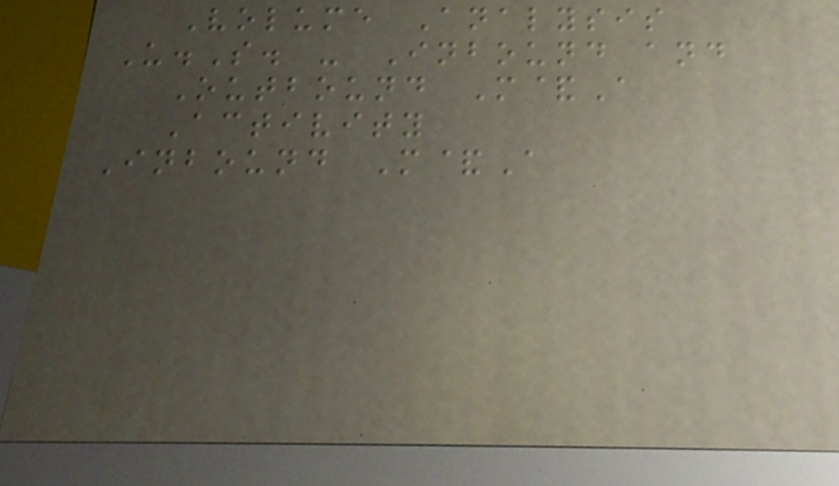Volume Analysis
U.S. - Inbound and
Outbound M&A
Activity
Inbound M&A
